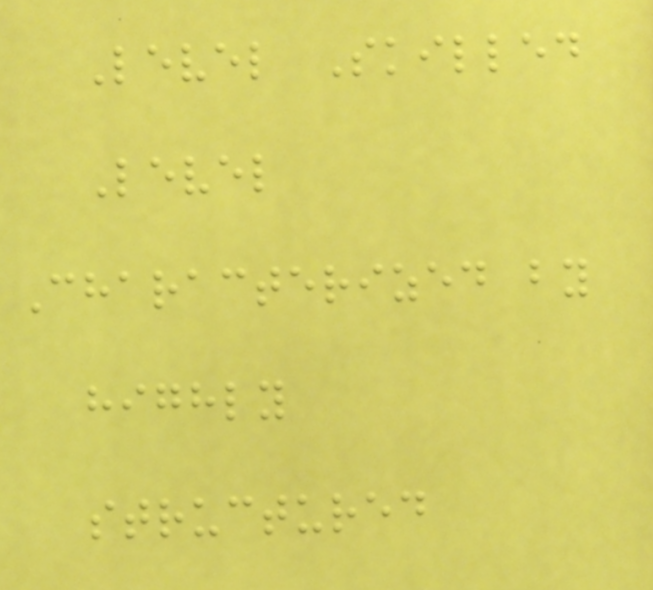Level Skilled
Level
Characterized by
highly
structured
